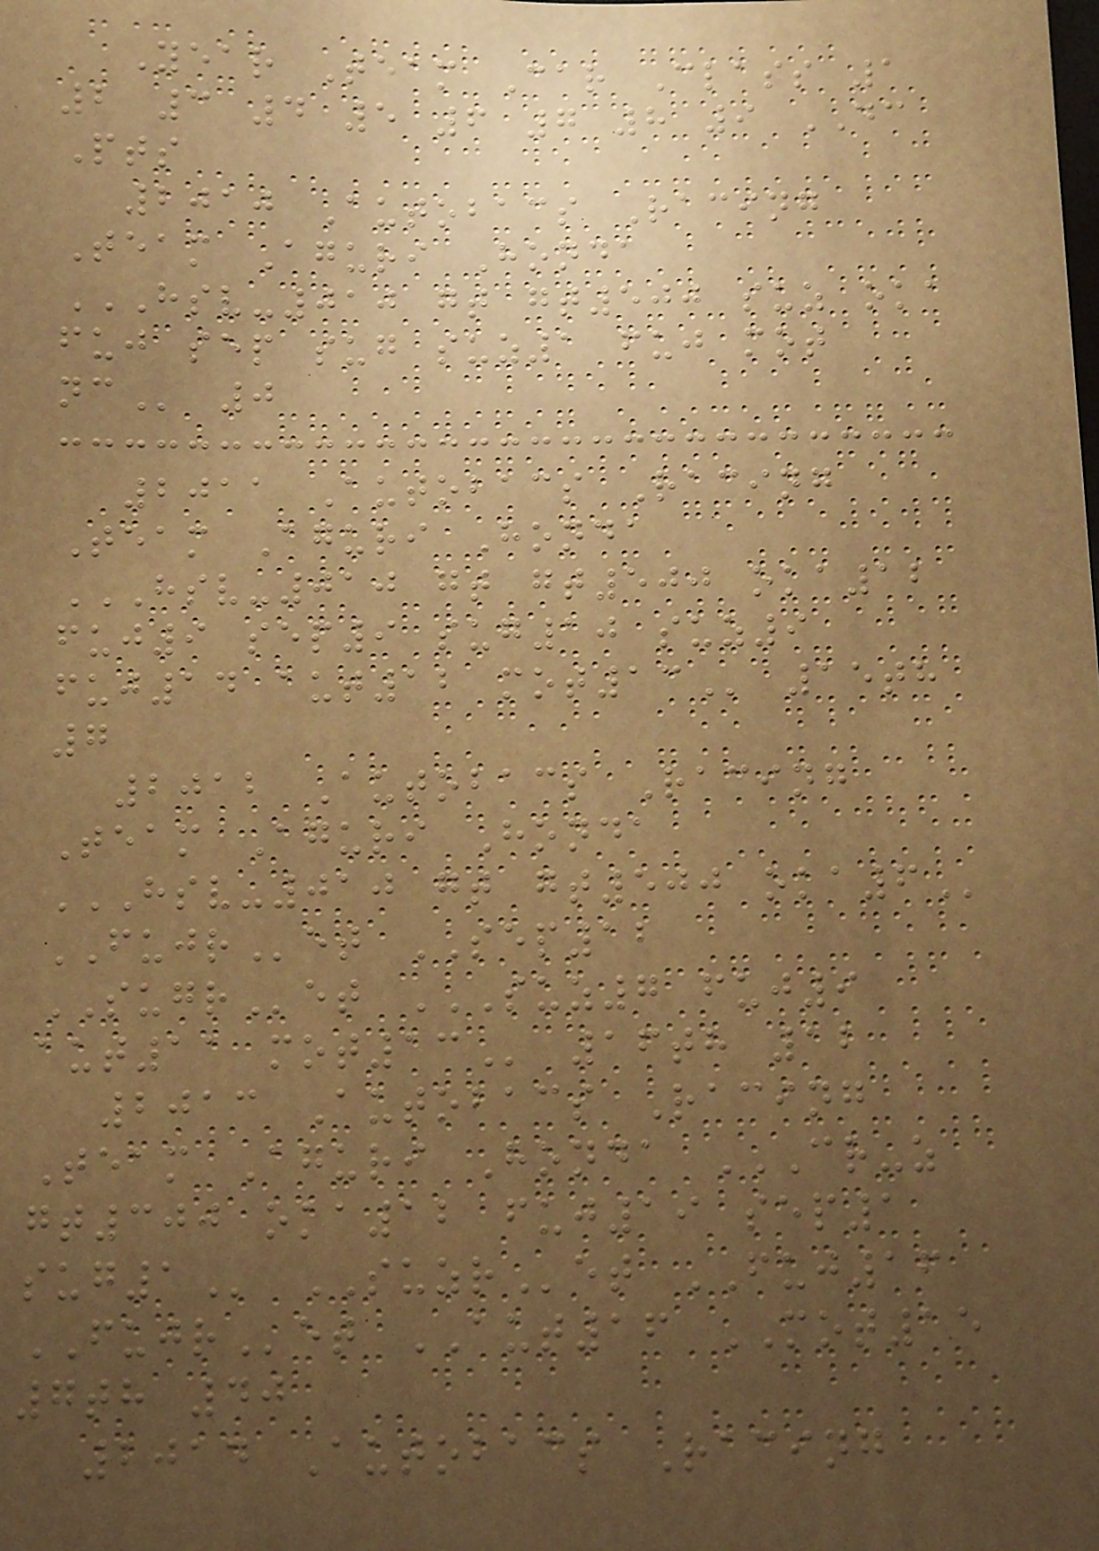Year Team Car Class 1
2 3 4 5 6 7 8 9 DC
Pts
2010 Autobacs Racing
Team Aguri Honda
HSV-010 GT GT500 SUZ OKA
FUJ SEP SUG SUZ1 FUJ MOT
NC 0
2011 Autobacs Racing
Team Aguri Honda
HSV-010 GT GT500 OKA12
FUJ9 SEP9 SUG10 SUZ9
FUJ14 AUT12 MOT13 15th
7
2012 Autobacs Racing
Team Aguri Honda
HSV-010 GT GT500 OKA6
FUJRet SEP12
SUGRet SUZ7 FUJ9
AUT11 MOT13 16th 12
2013 Autobacs Racing
Team Aguri Honda CR-Z
GT300 OKA12 FUJ19 SEP1
SUG1 SUZRet FUJ16
FUJRet AUT16 MOT15
7th 40
2014 Autobacs Racing
